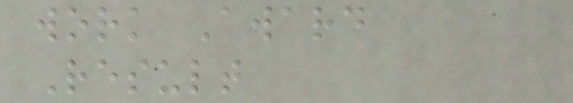work Award
Result
